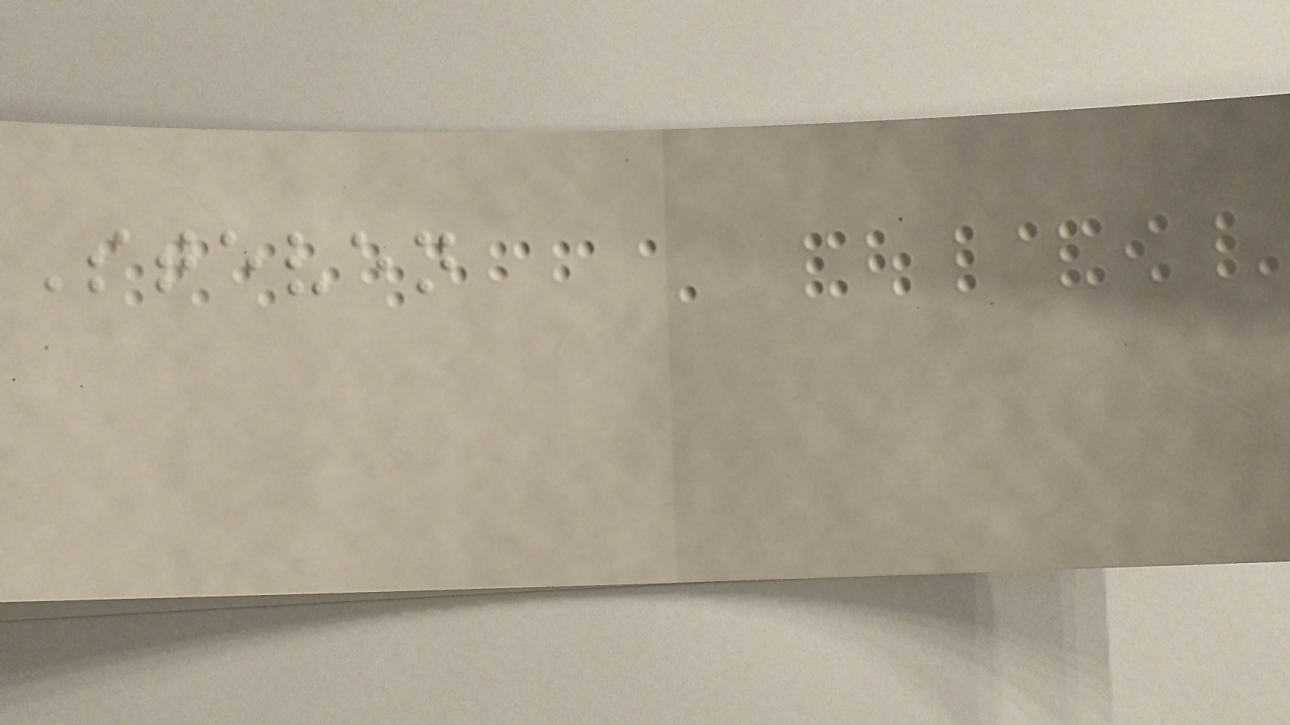Steven
